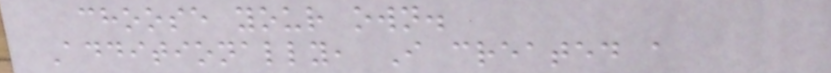choose your own.
Additionally, I created a
